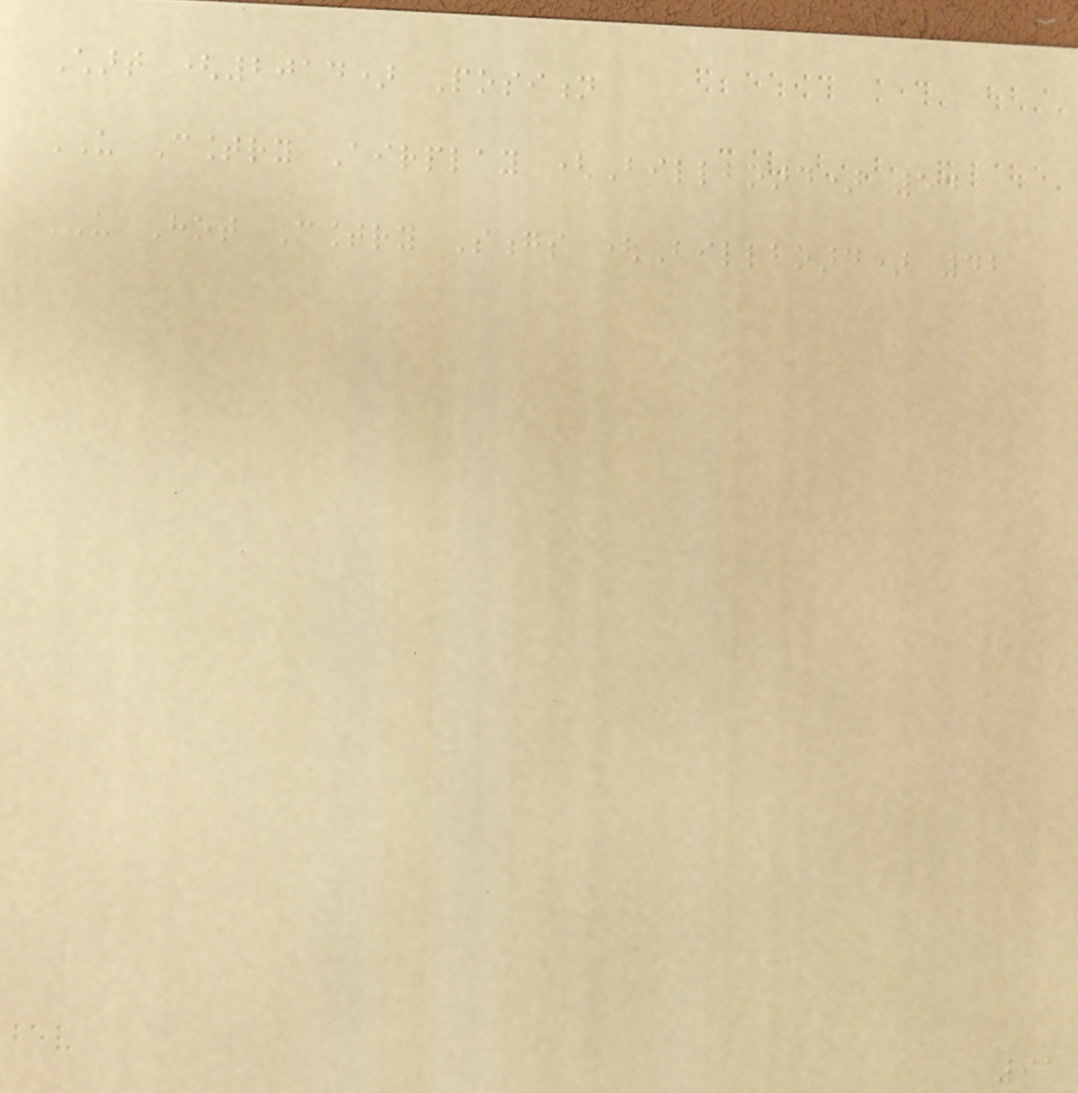Chart (2014) Position
US Country Airplay (Billboard) 54
US Hot Country Songs (Billboard) 42
91
